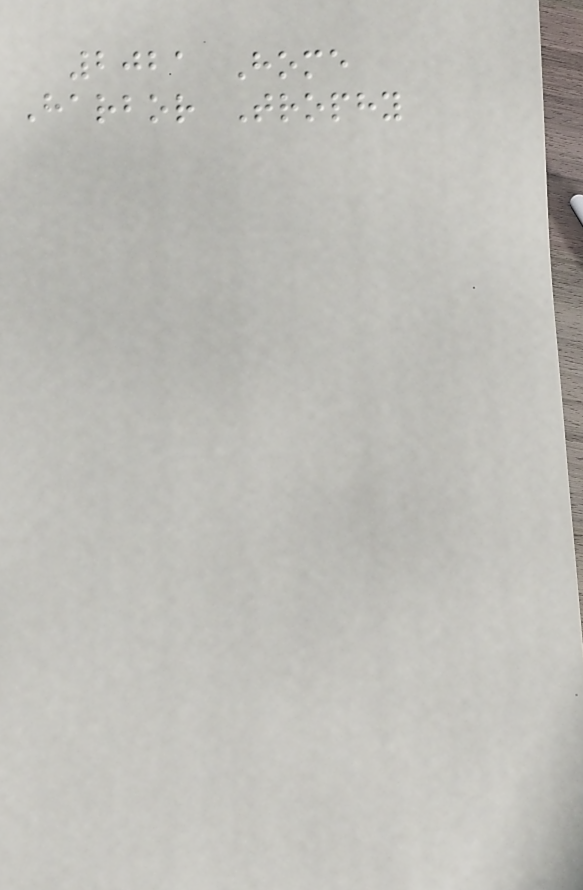2021 Home
Harbor Trophy
